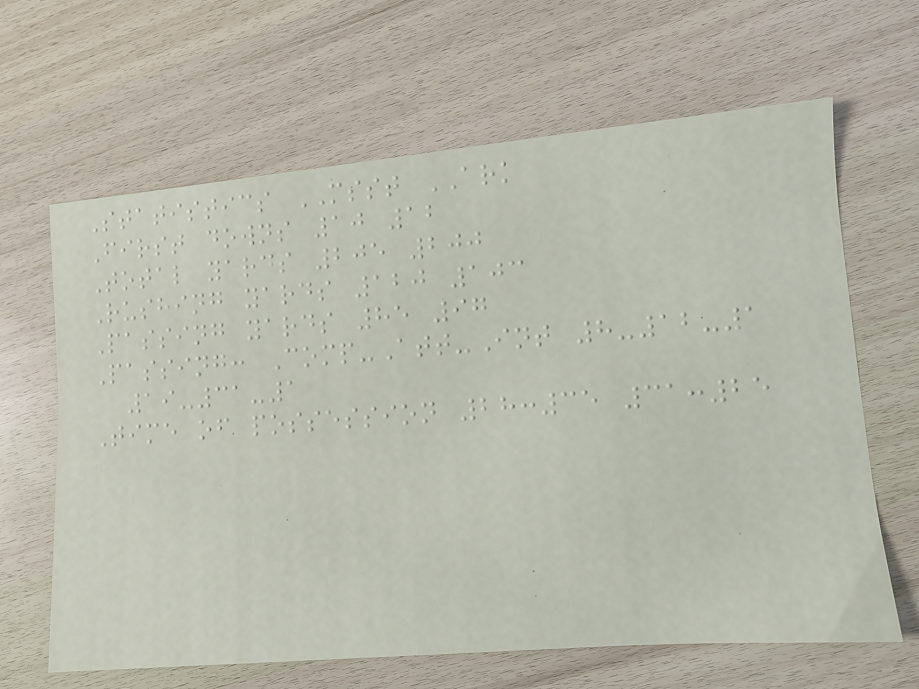Statistics MSST ARK
First downs 10 12
Total yards 205 200
Rushing yards 120 103
Passing yards 85 97
Passing: Comp-Att-Int 8-12-1
19-31-1
Time of possession 28:35 31:25
